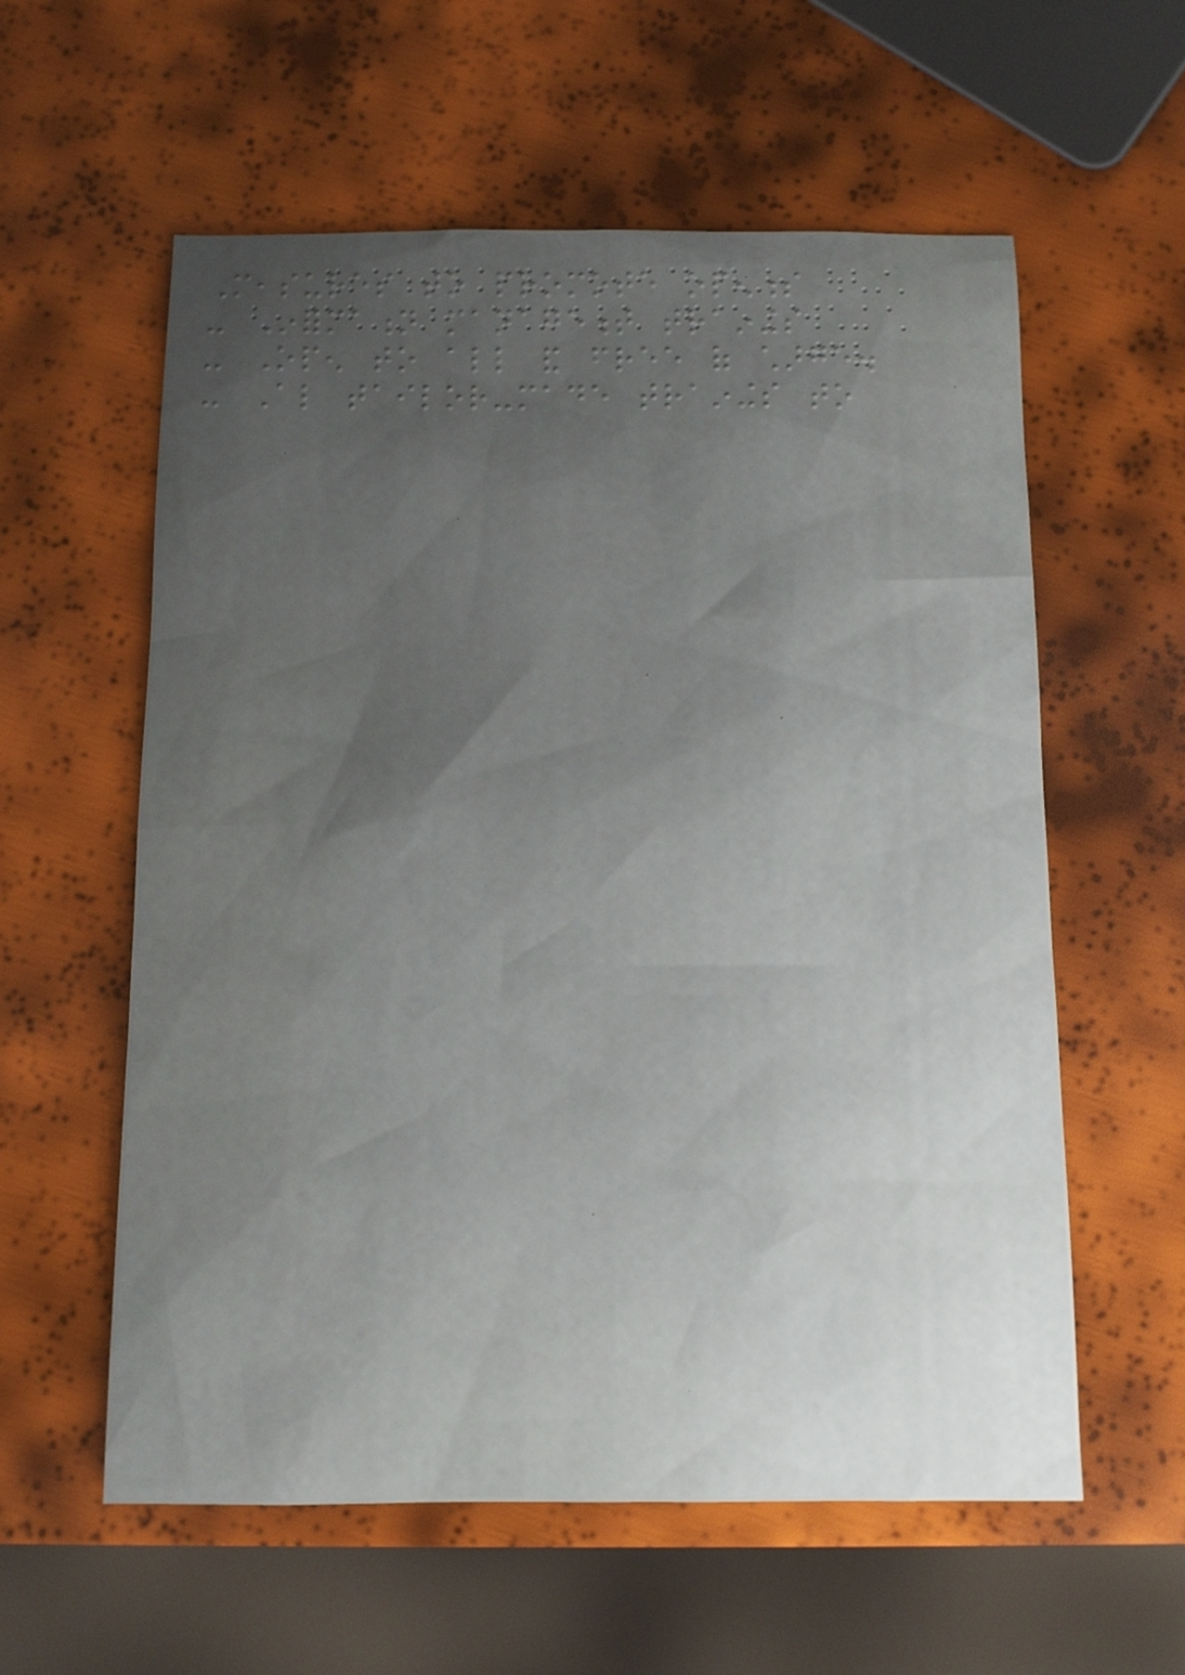Measures to promote openness
- Information management trainings
- Open to all and free of charge.
- Also tailor-made trainings to
